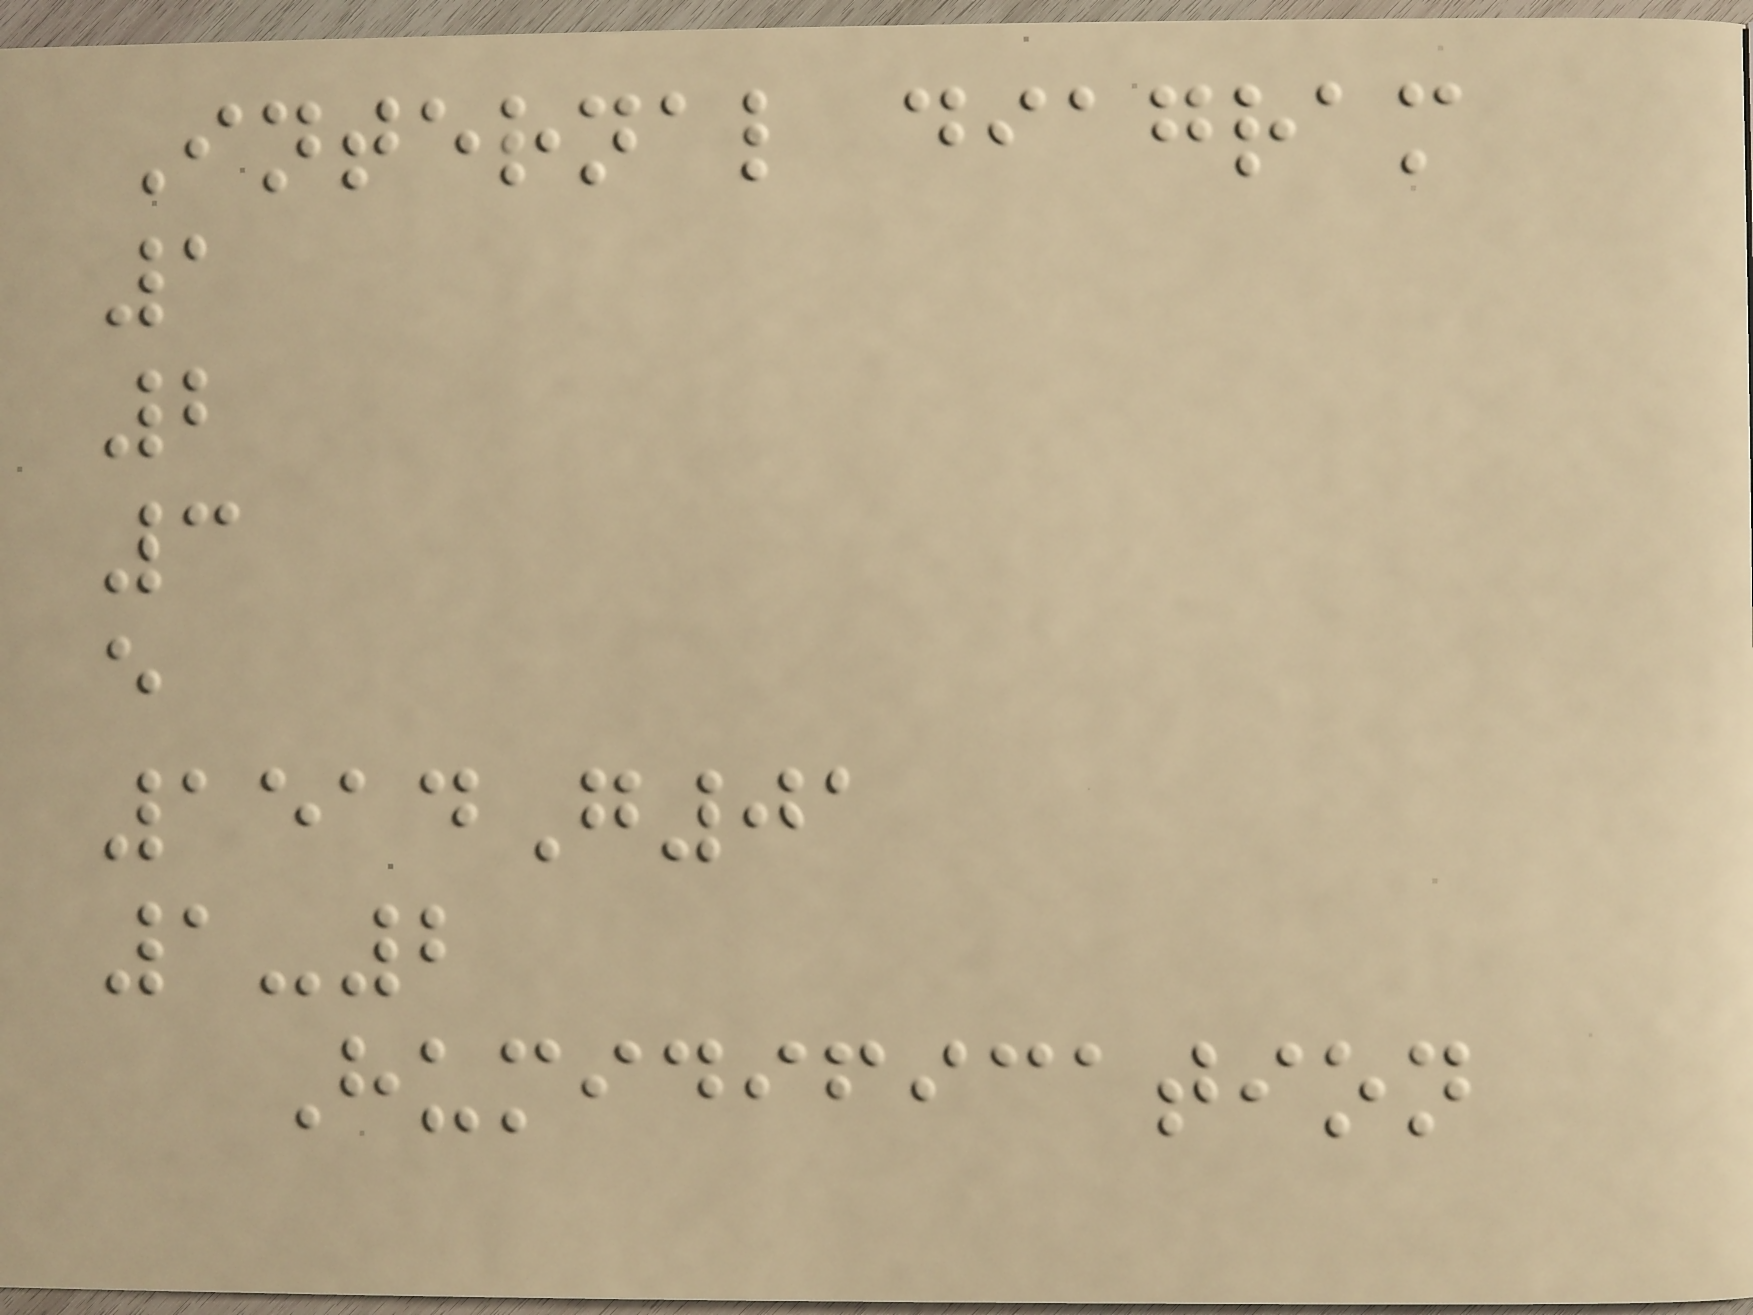Internal diagram
1
2
3
e
1514G01
1-2
Humidification
